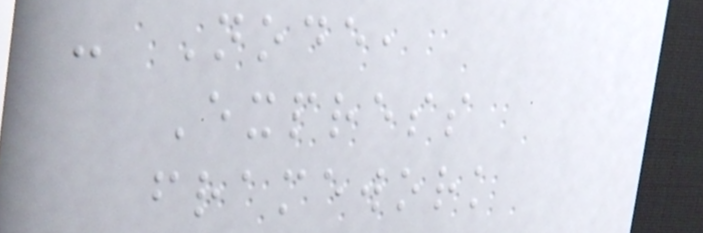- Node,
Express
framework
